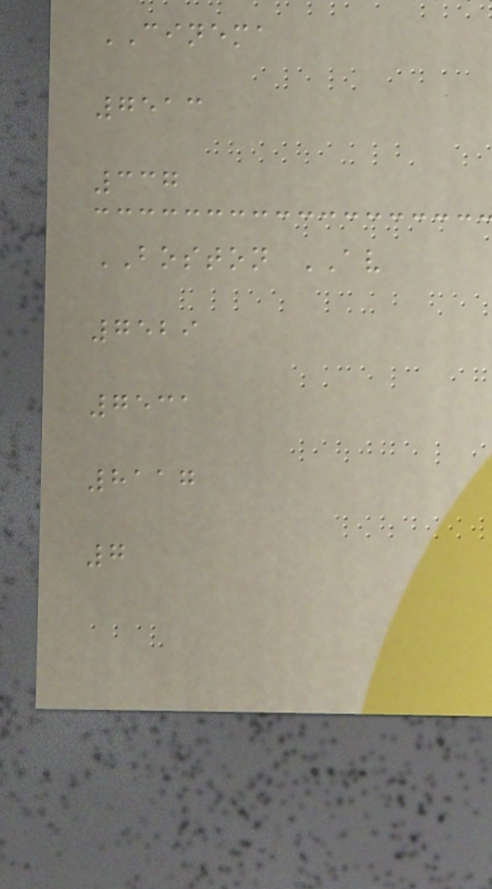CINEMA
7513
337
BOSTON AV
7529
7531
8117
7
